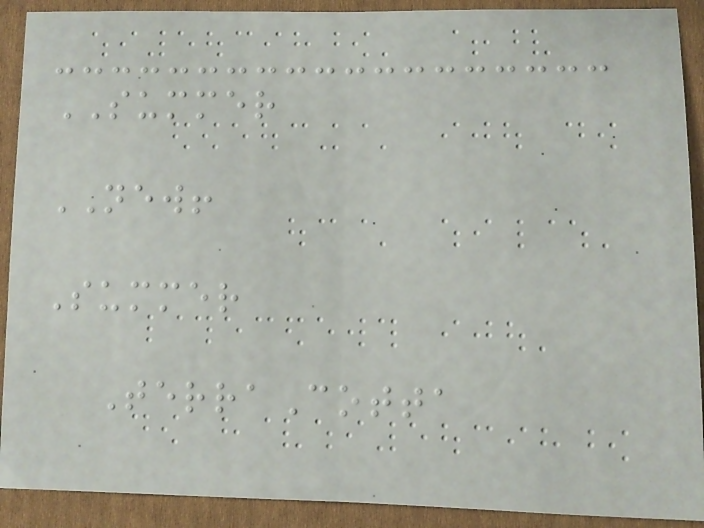SUMMER
NEW!
Summer
TerraCotta
